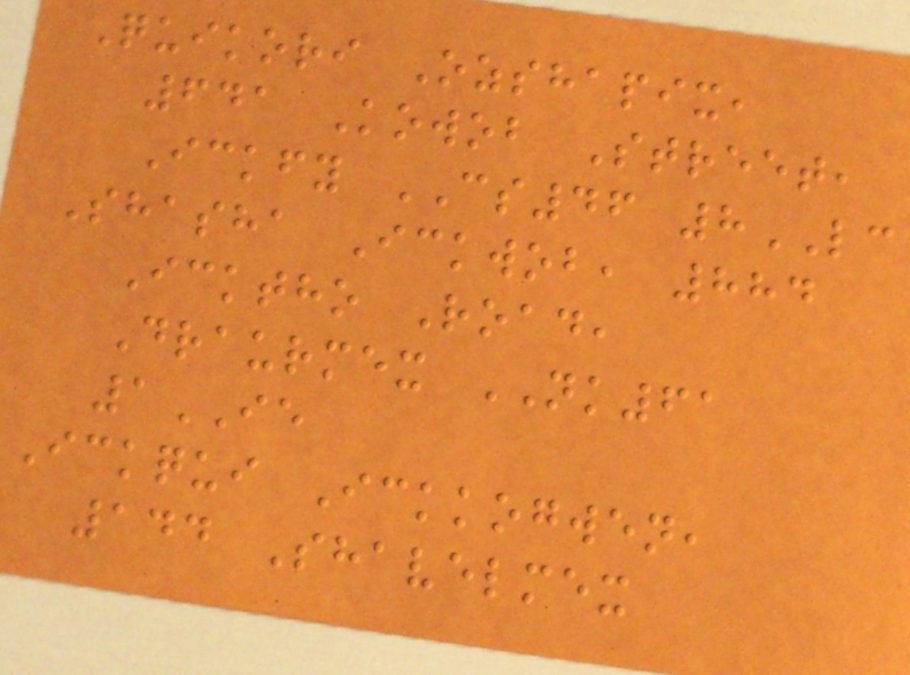Quikori Ozshapix,
641 Kowob Street,
Ickfy CS46 8LC
Shasha Ickwob, 884
Icktho Road,
Draurmex NK61
1IE
Ickqui Ickkogwen,
144 Shavelmex
